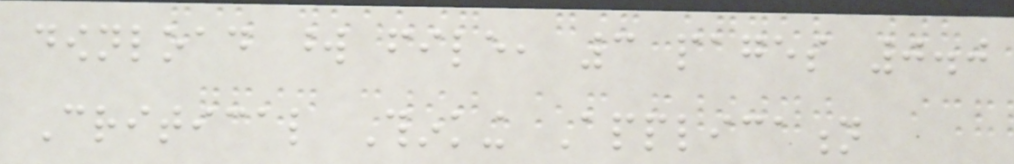download word file, 3 pages 0.0
Critical Thinking Application
